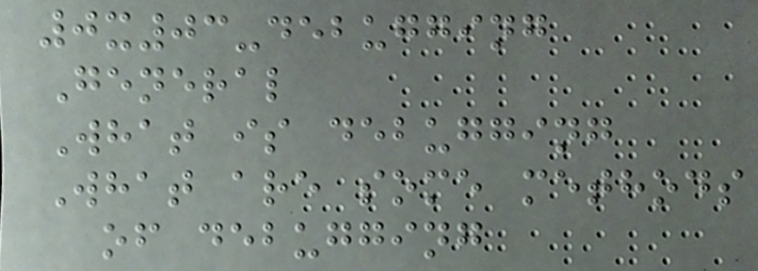0x03-debugging
General
What is debugging
What are some methods
of debugging
